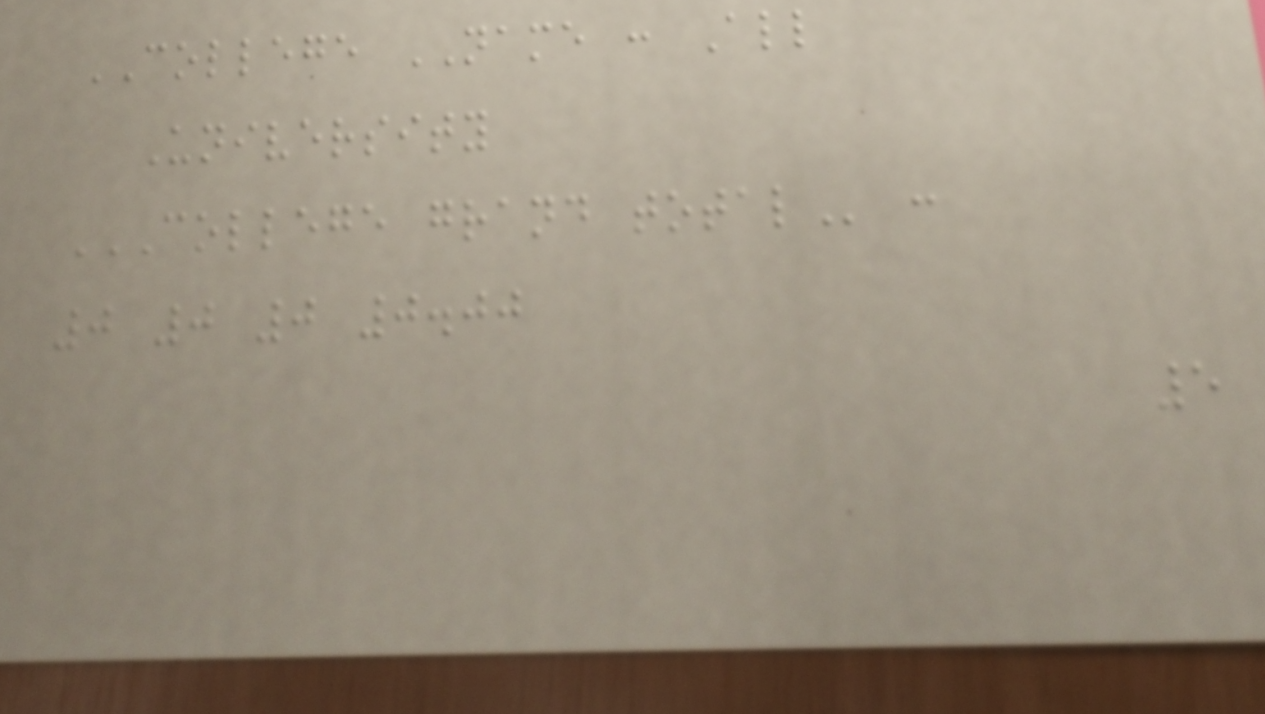COLLEGE NAME : All
University
COLLEGE GRAND TOTAL :
0 0 0 0.00
5
